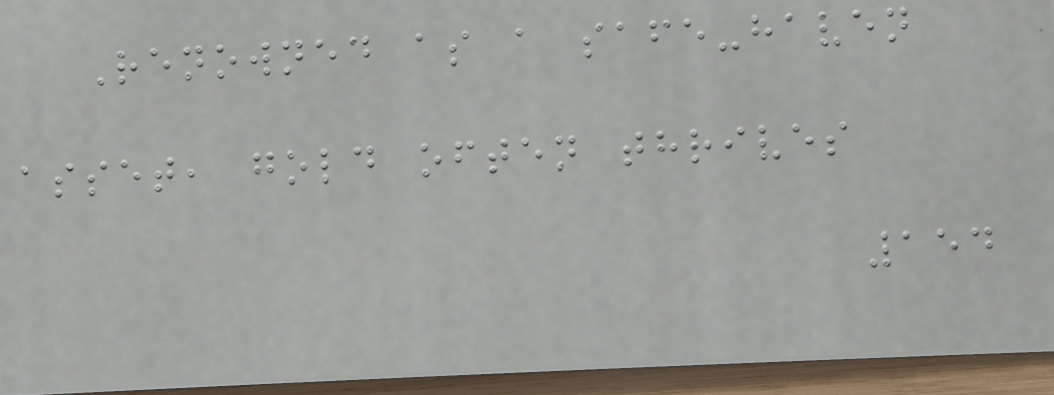Renowned as a safe-haven
asset, gold often thrives
154
